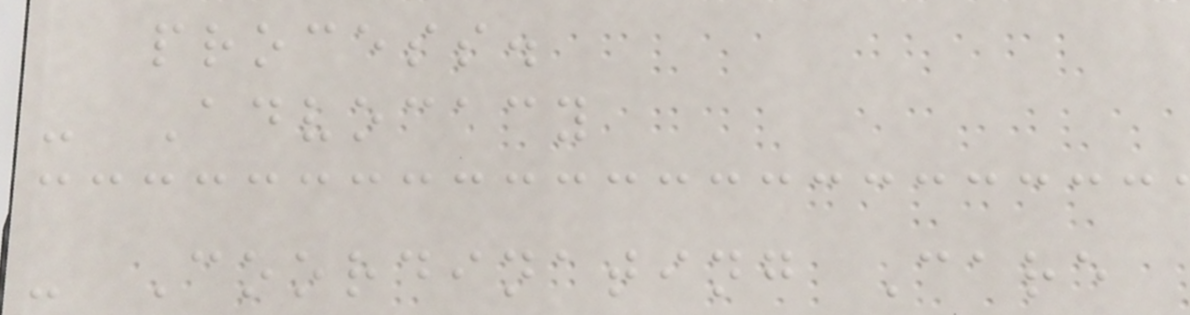process.
- Advocacy
- Coordinating Care
